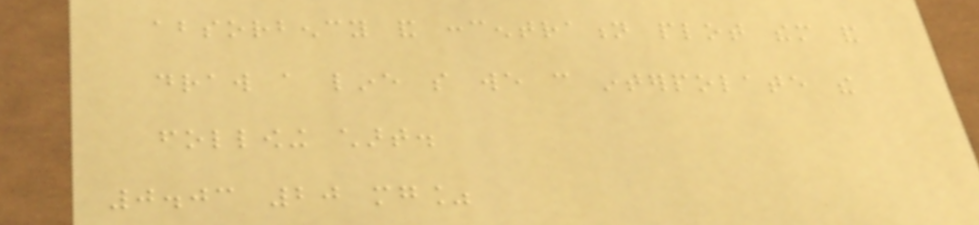absorbency and concentration plot them and
draw a line so we can interpolate the
following chart.
0.03 20 mg%
